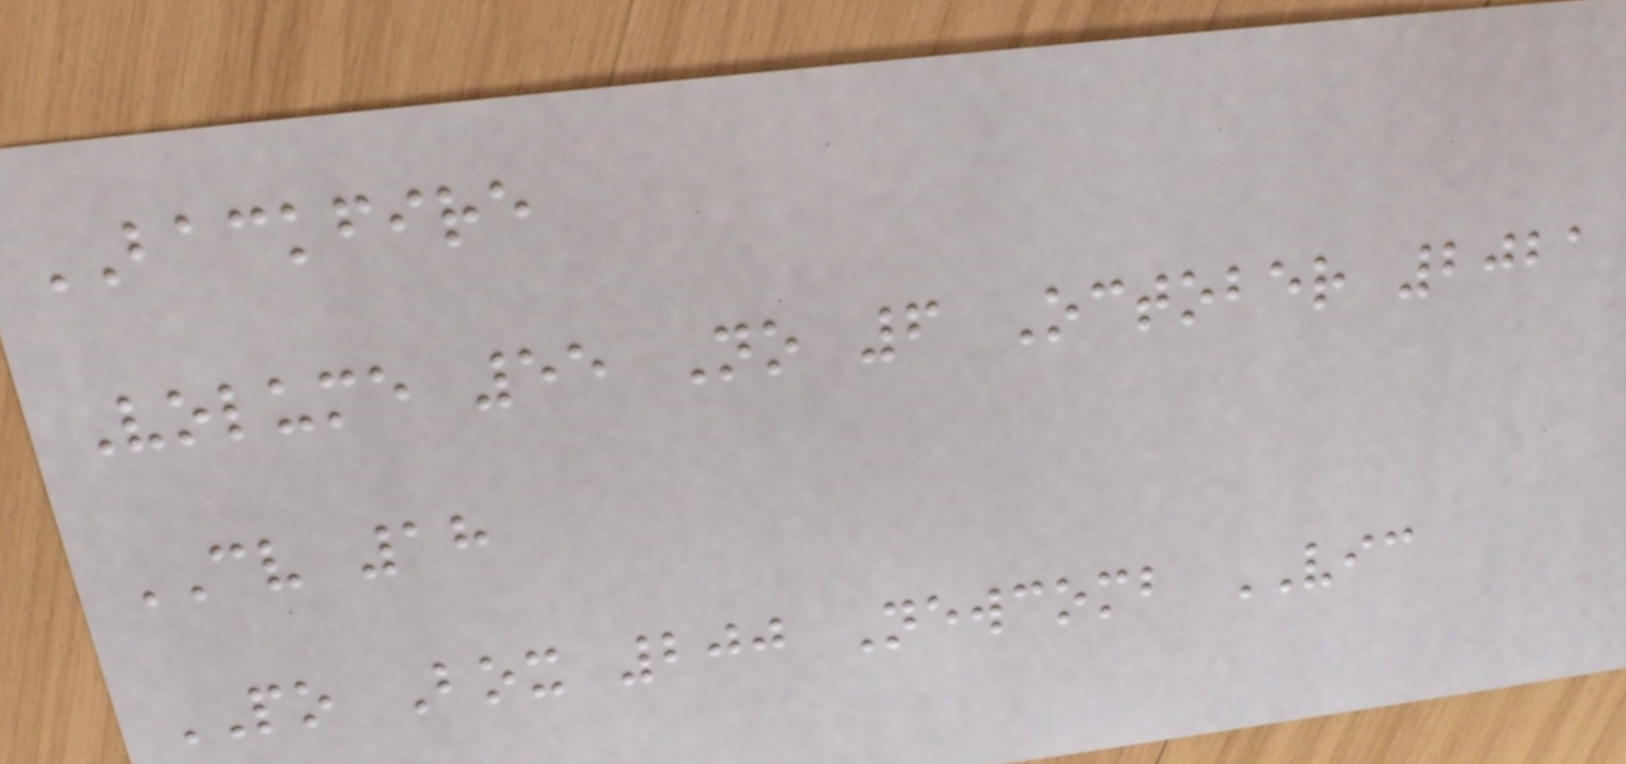BACKFIRE
Volume 55 No 6 October 2021
CV 18
PO Box 200 Newcomb VIC
